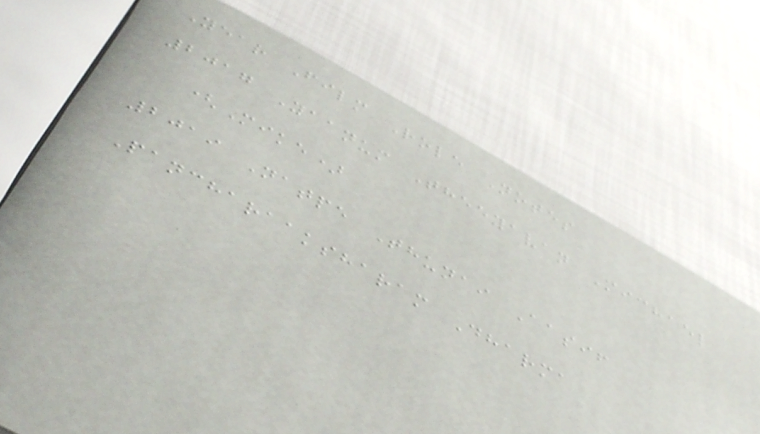Year Film Role Notes
2017 Yaanum Theeyavan Michael
(Mike)
2019 Natpe Thunai Aasif
Pancharaaksharam Dharma
